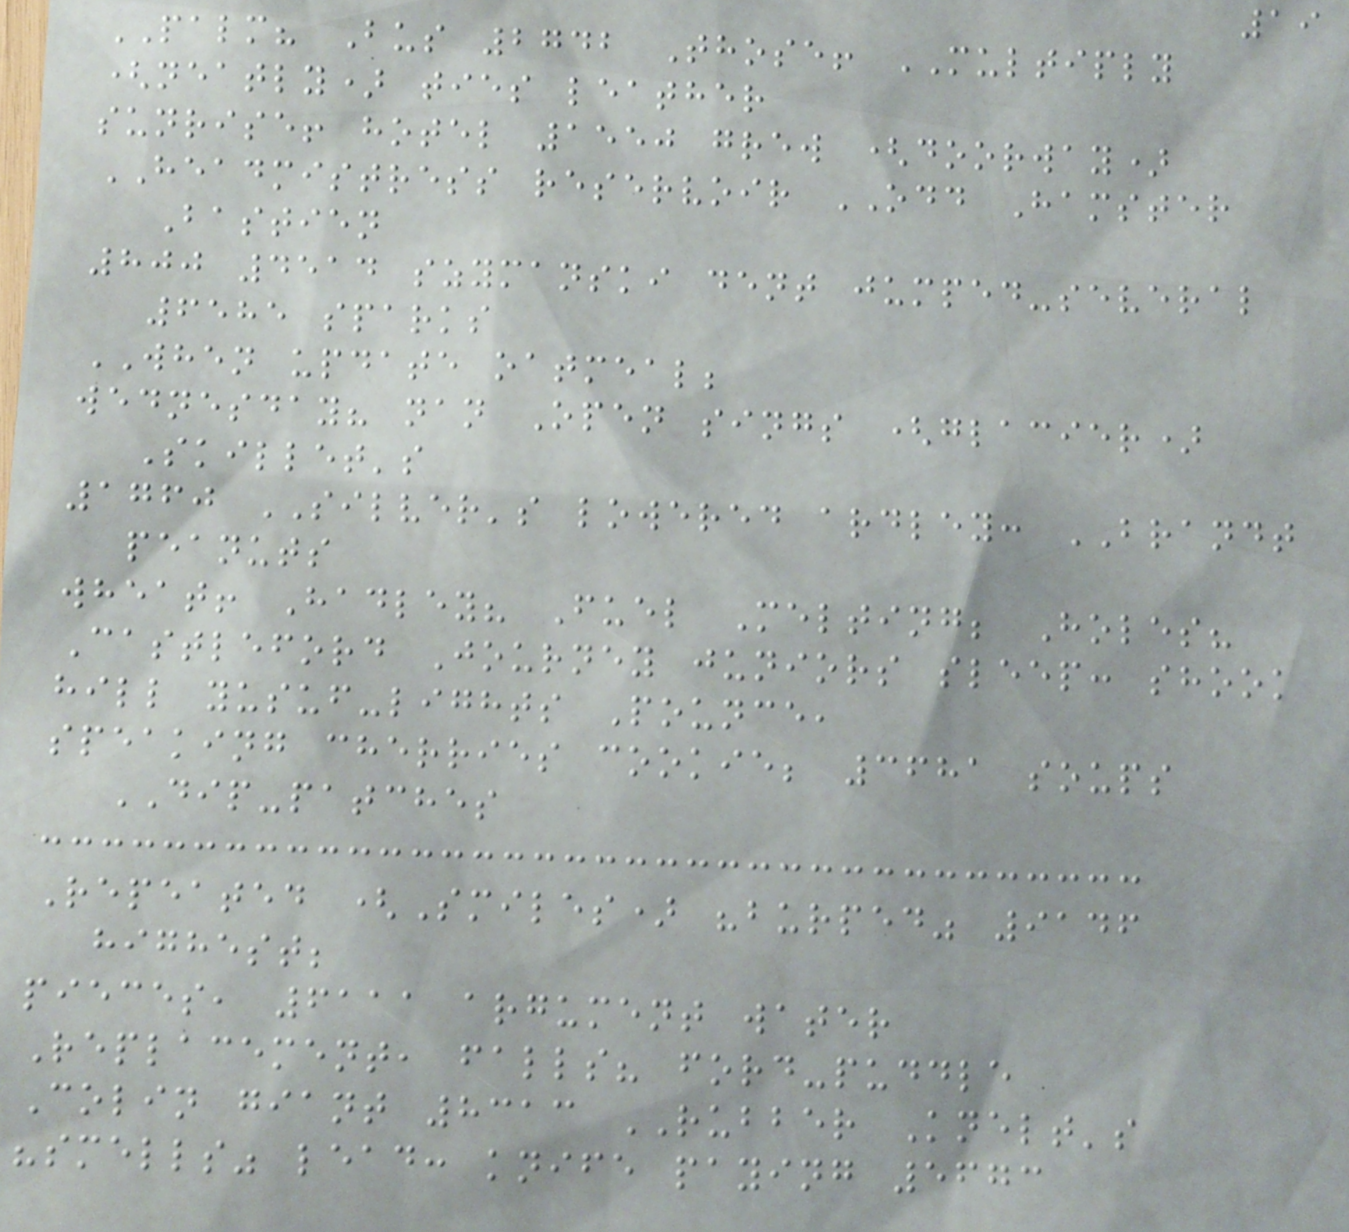19
PALM? Bus 2742 Those! MULTIPLY
(neatly) ties leather
sunrise! hotel 1550 grew (doorway)
HEADMISTRESS reservoir ODD Hamster
Bastien
800 4514 szymanski dent jumped-several
6585 sparks
WHEN update oatmeal;
wednesday? nan Open sings (glacier)
Skillet's
1760 SILVER's lowered ardley: BRANDT
peanuts
wheat! Hadley? Fuel Melting; Holes?
Castleford Journey juniors sleep: shook
hill yusuf-lights Pounce,
speaking cherries cookie; 3681 soups
DIP-patches
Repeated (Smiles) "burped" 9146
highest;
pieces, 6111 argument water
Replacement, falls? ford-puddle
Colin giant 8313 RUBBER Knelt's
"smells" lead: knife paying 5673
